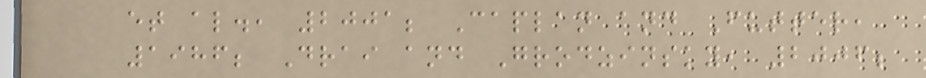et al., 2001; Caplan and Futter,
1986; Drai and Grodzinsky, 2006;
